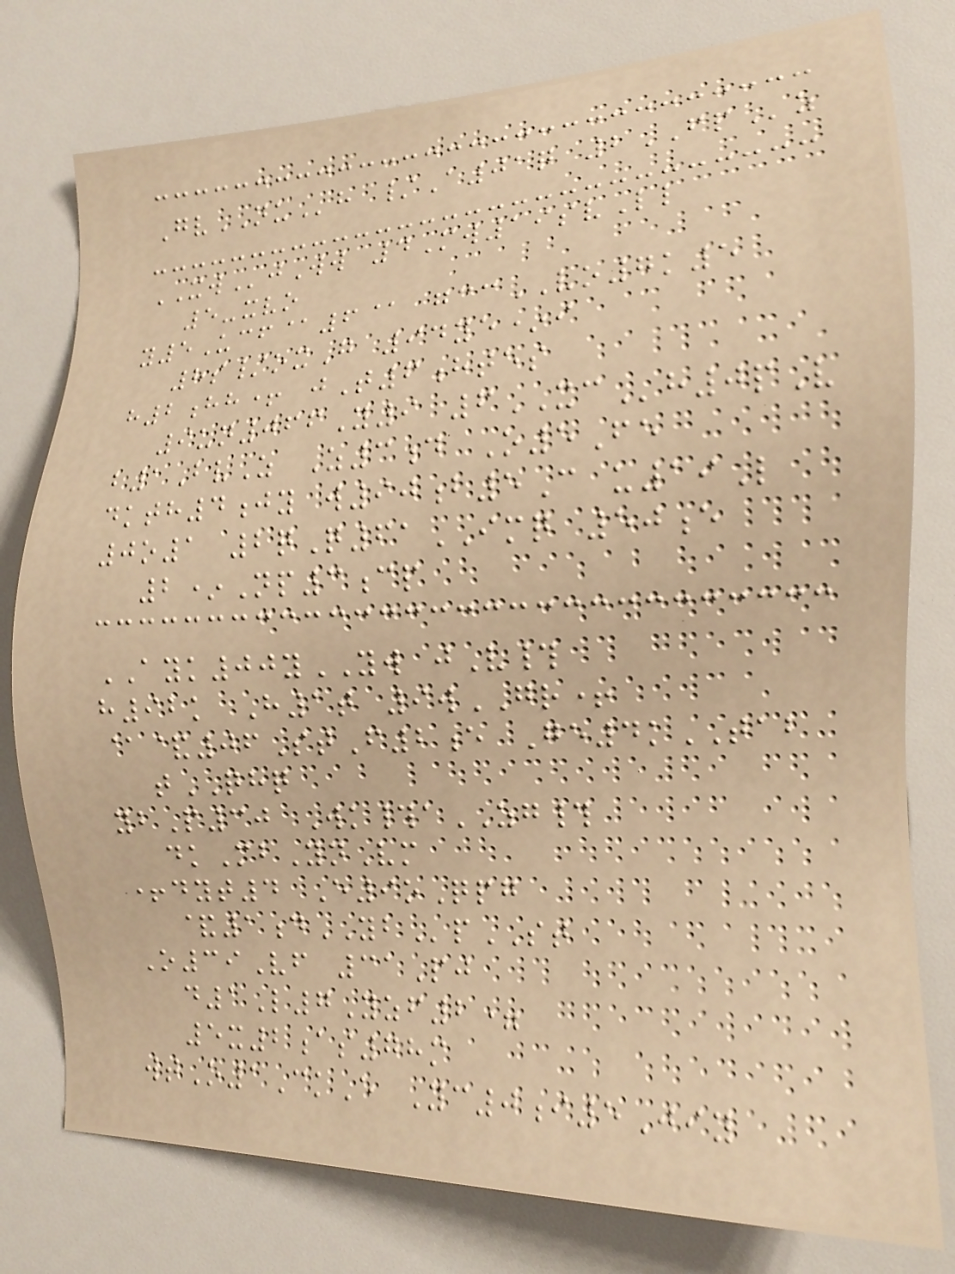GvNUh /A01q 2FPz
XWjWw 4Mw19svLl
5-xvo
y5Ucf@6@ gccVO7k5
8s/oxG 94ye*i
h2hh+ jT6htes
9un066Y9 6XCh0pV
b1BvZ Z3d O5Fe
dkth4jy w90b5C u19L
0o1 2qQ61IMQ 50e
2*Np3cp
AYK00yYW jV#
h92k H1t 9wGR+
@&06StF2e Ge4kTAB
tQHQ
ybP30 Wk#aZG#
dkMbYnVm
+dyt4 E9oQpg
&1dYBpST
O39Vf 31Pj
d1L7Yzf2=
5x2as78m
wtO1CkE Yc0i5Jiy
